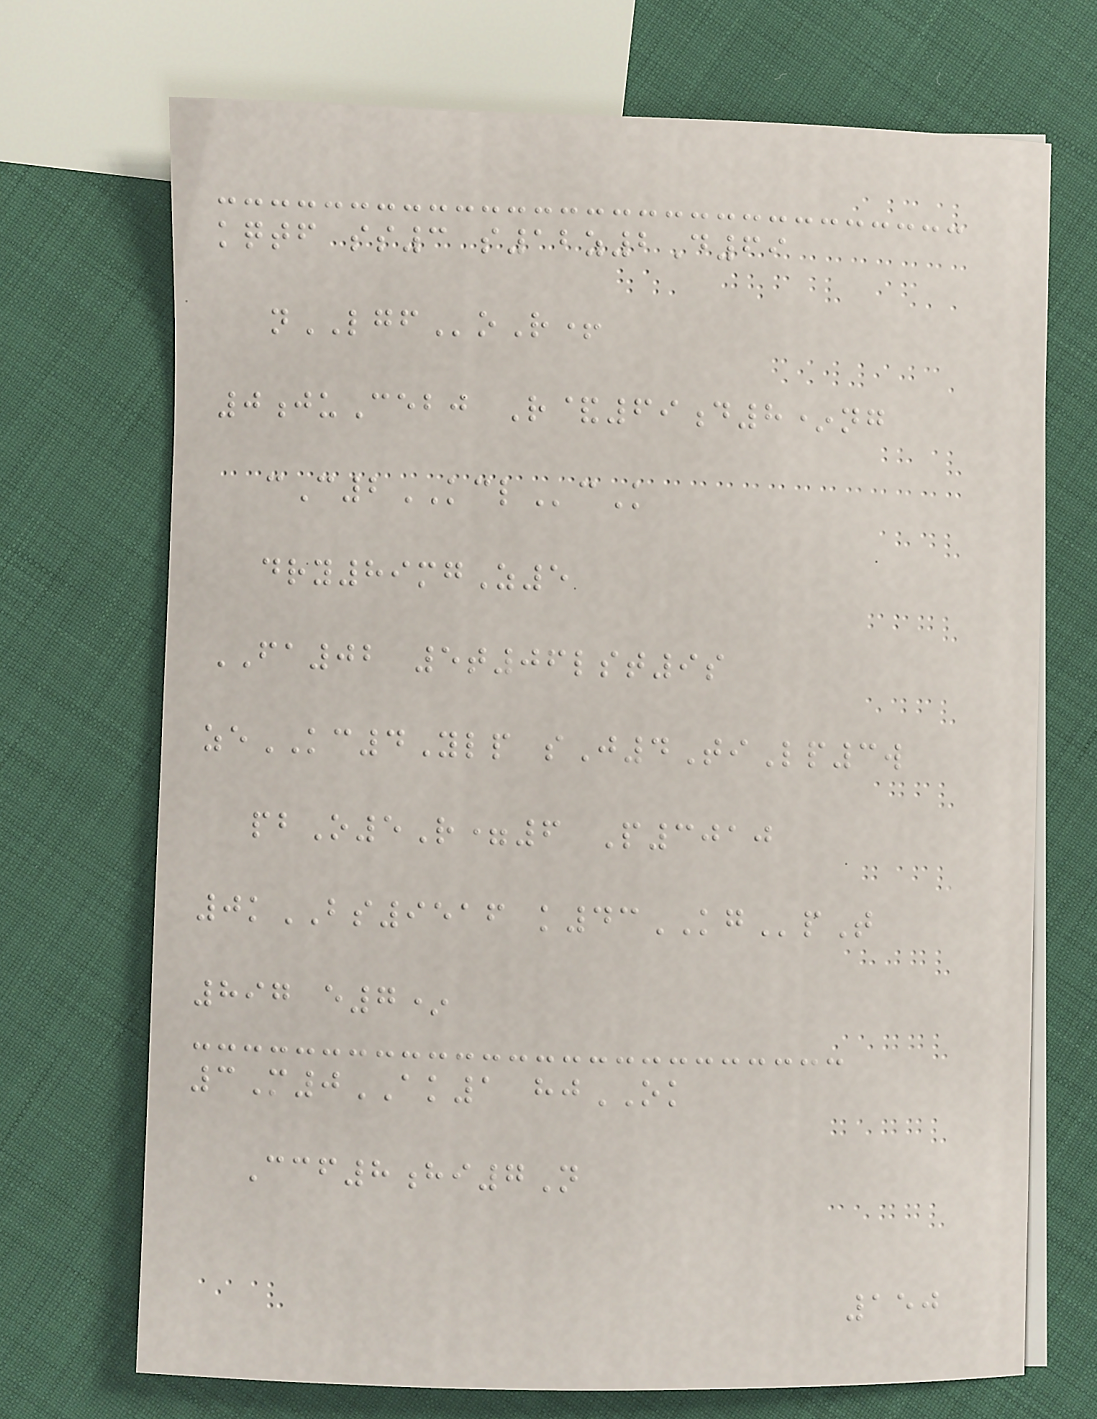kqtf ss3 s12z2D69
nLGFoR+
0juCebj R&69d8*ng
cC2KCLcK
dry89mgZ5
FA02 5t06lst9s
zeKC4Ylp sJ4TiLp3w
pbO5R=6 P3010
0kBS9516 k43KGpT
897 e7*
3M0AK1 hjOK
Ccf8hi7N
150
